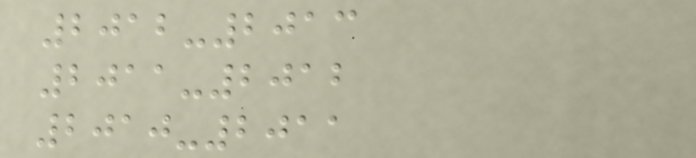2012-2013
2011-2012
2010-2011
